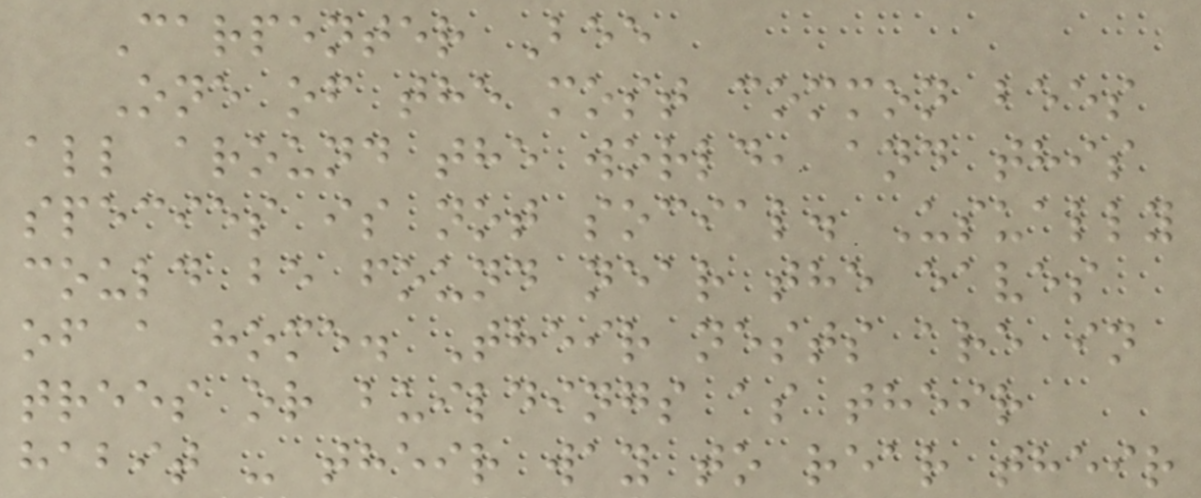Carpenter Bee
One of the most common bees
all around the world, and this
species is not social. Usually
could be found near the eaves
of a home. Their nests are in
trees or buildings as their
habit - their way to rear their
